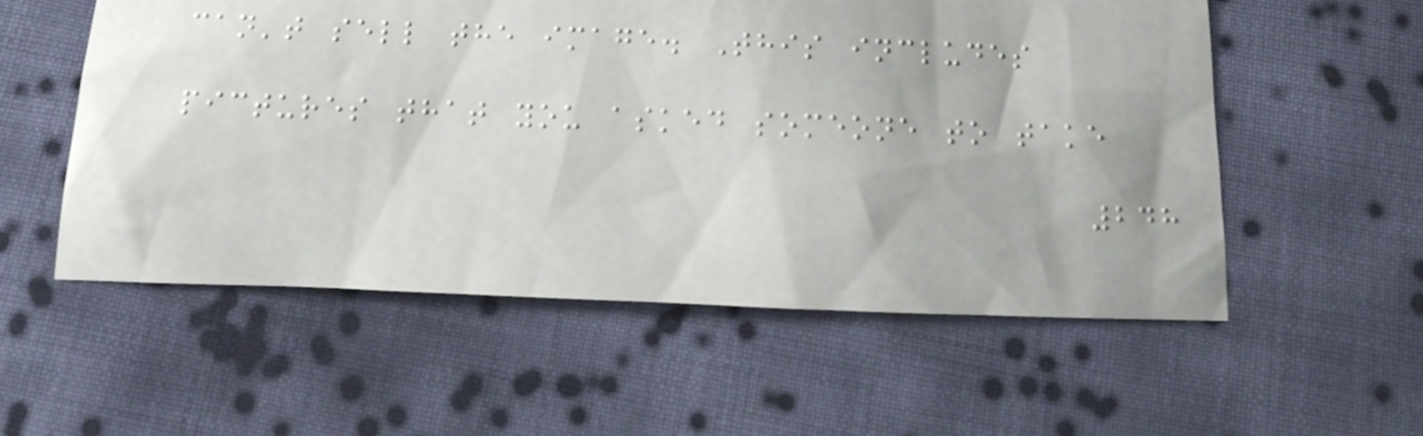can't sell the image. This includes
pictures that you asked someone to take
248
